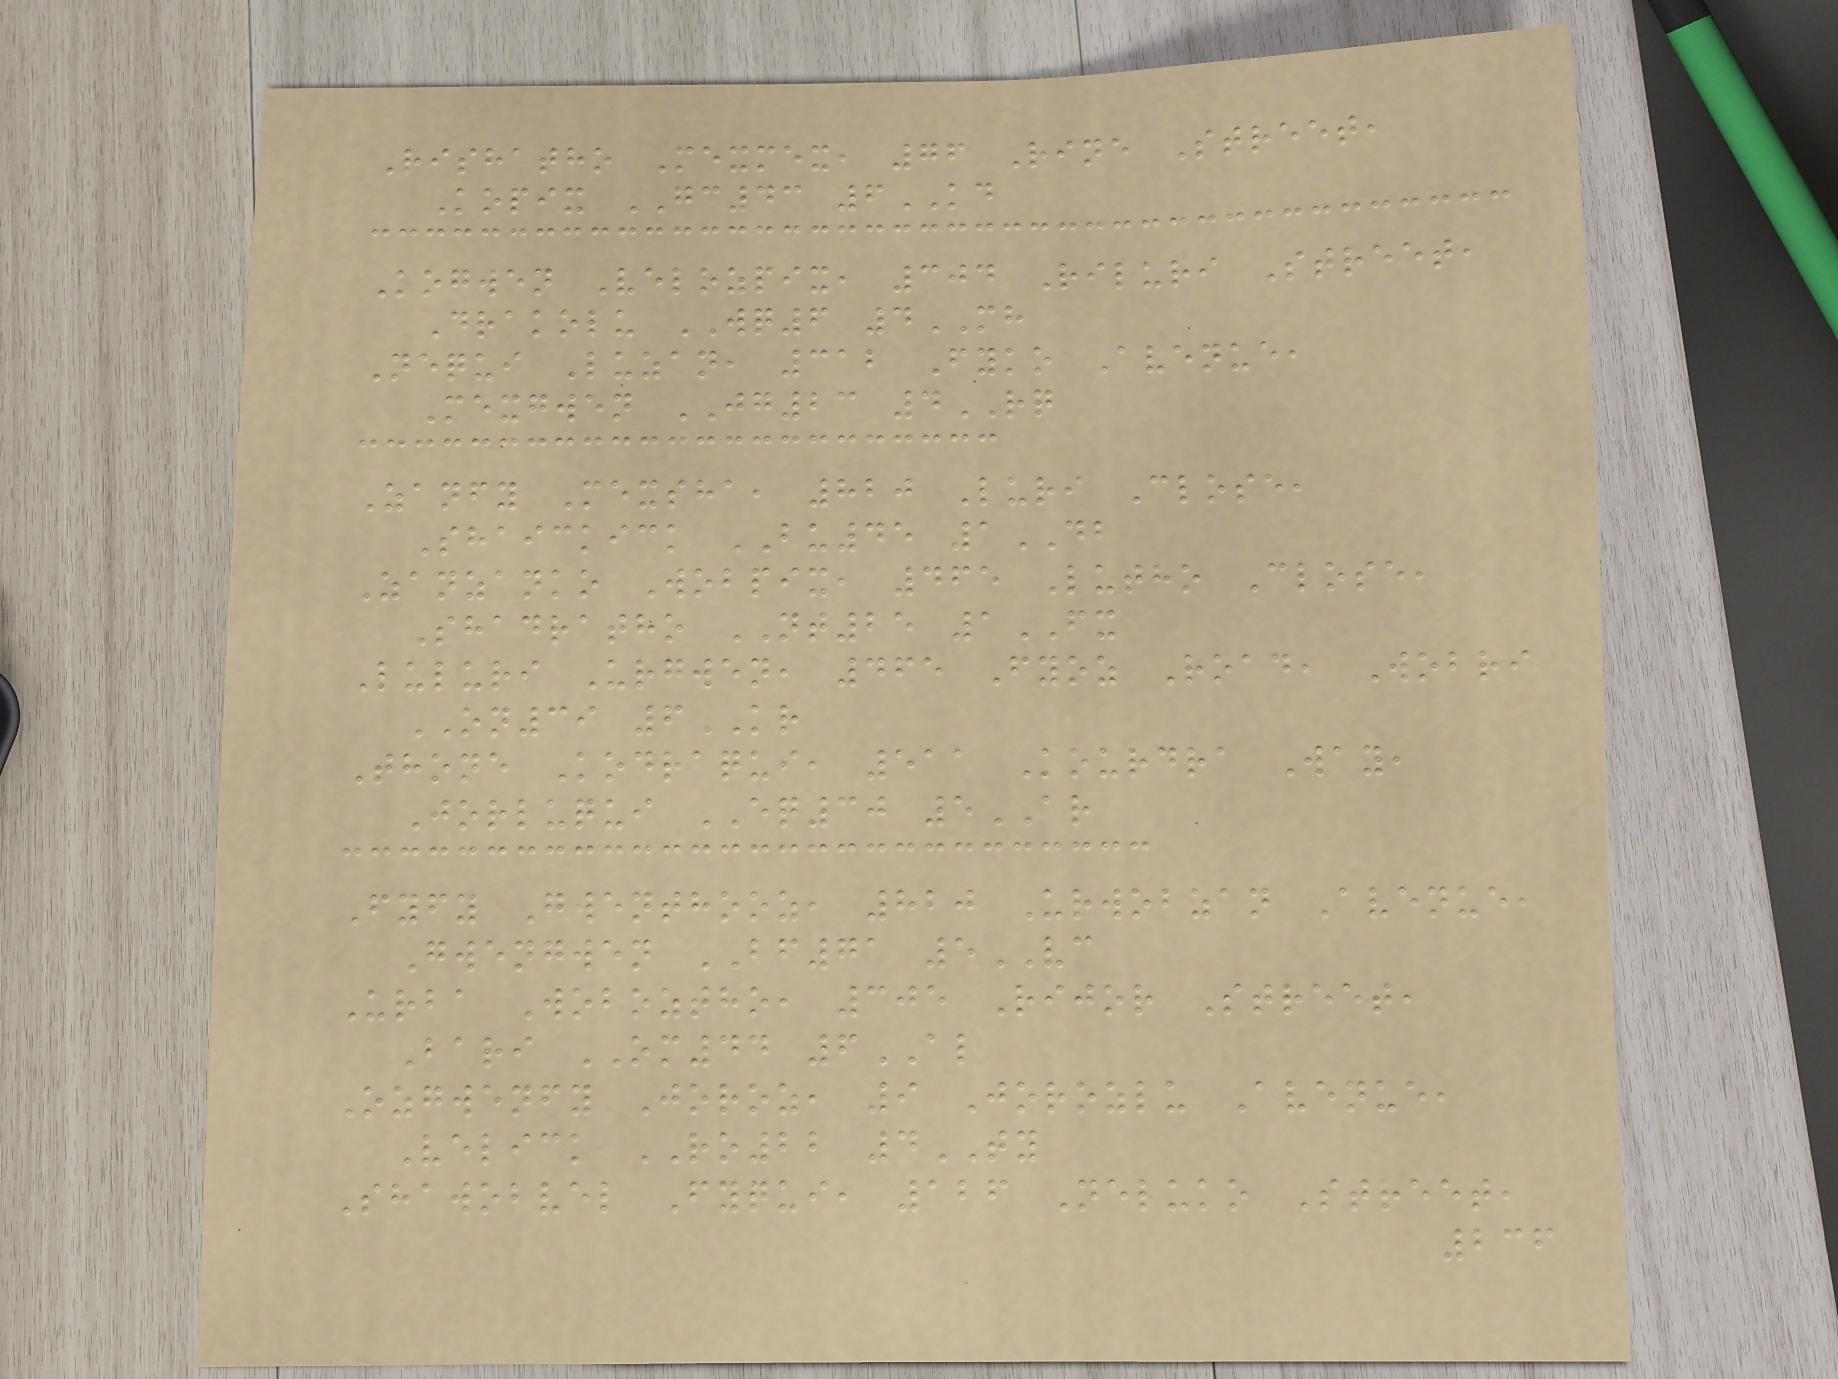Rishatho Mexmex, 76 Rine Street,
Kopix GC43 6KD
Kogwen Velozpix, 304 Riluri Street,
Drakolu WQ6 4MH
Nequi Luzan, 312 Fyko Avenue,
Mexgwen JG23 4RQ
Zanfy Mexsha, 820 Luri Close,
Shaickick BU45 1DB
Zanzanko Wobpix, 465 Lutho Close,
Shadratho NT25 1FX
Luluri Urgwen, 465 Fyoz Road, Wobri
ON39 6KR
Thone Kodraqui, 511 Kourdra Way,
Jorluqui EQ30 5AR
Fyfy Gwenthooz, 820 Urwobzan Avenue,
Gwengwen BF71 5VC
Urba Woboztho, 305 Rijor Street,
Bari OM44 6AL
Ozgwenfy Joroz, 9 Jorozlu Avenue,
Velick RO22 4TY
Shawobvel Fyqui, 126 Neluko Street,
236
